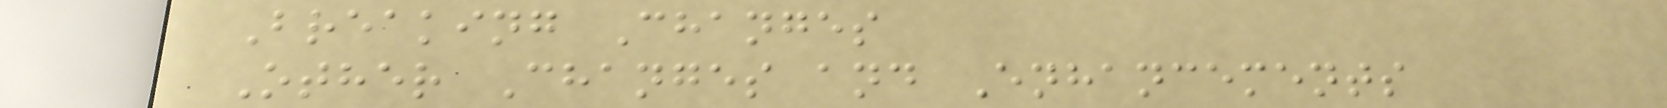Breaking Changes
Other Changes and Enhancements
